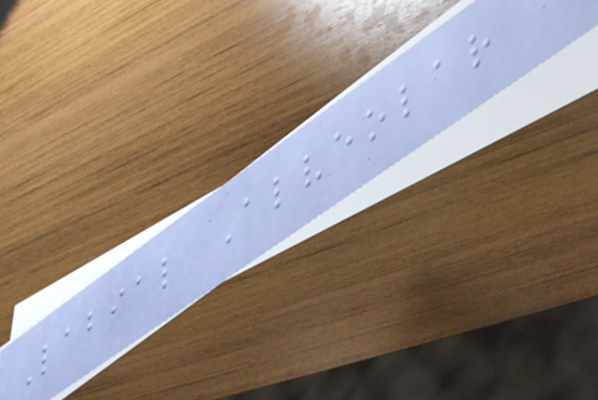Labial Alveolar
